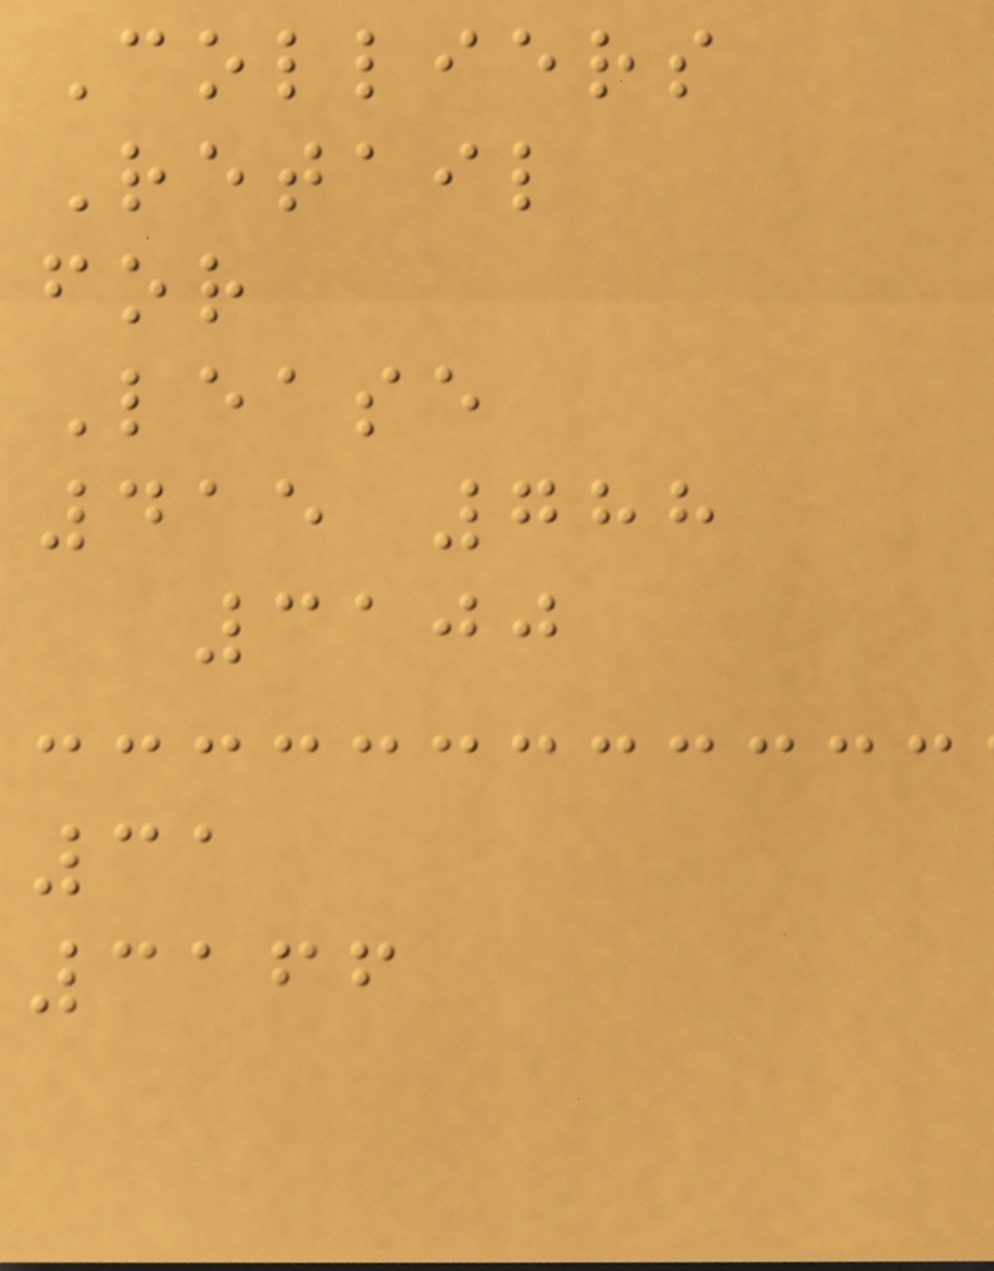Colliers
Retail
for
Lease
415 788
3100
31
3166
